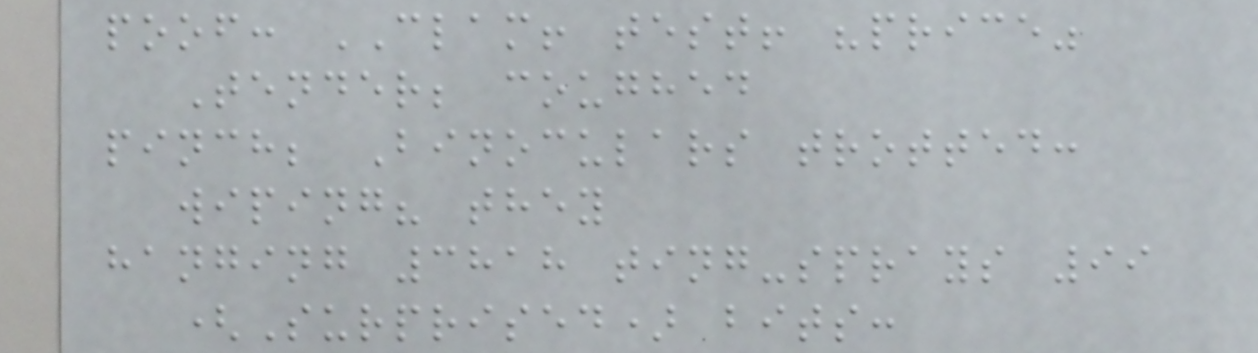poof: CLAM! test! "price"
Tender; coughed
pinch; Binoculars trotted:
wiping? they
hanging 3818 ting-sprays 99
(Surprised) bits:
